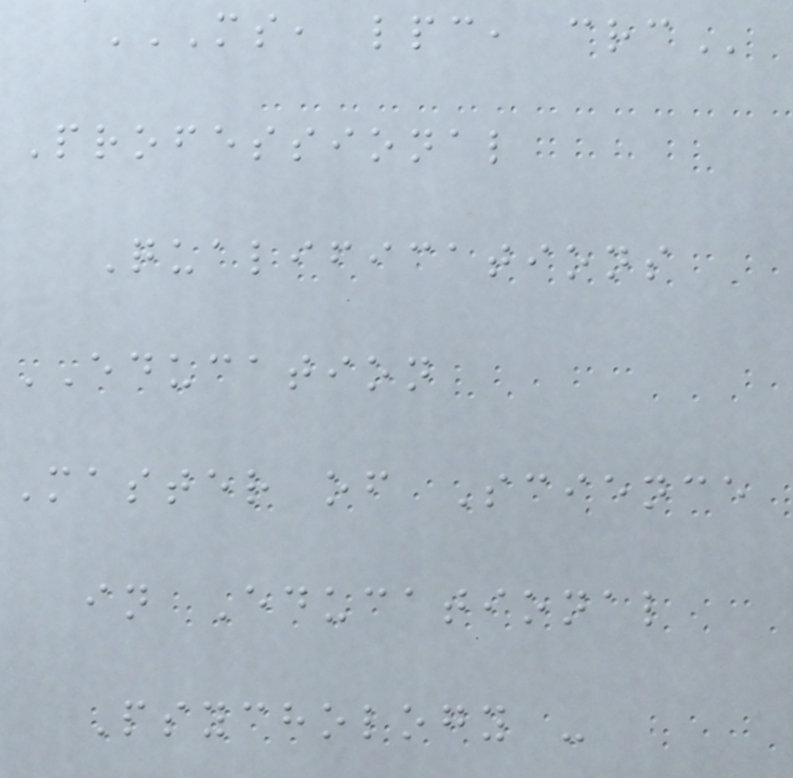MS, LPC, CRC
Professional
Qualifications
EDUCATION
Master of Science
in Educational
Psychology -
